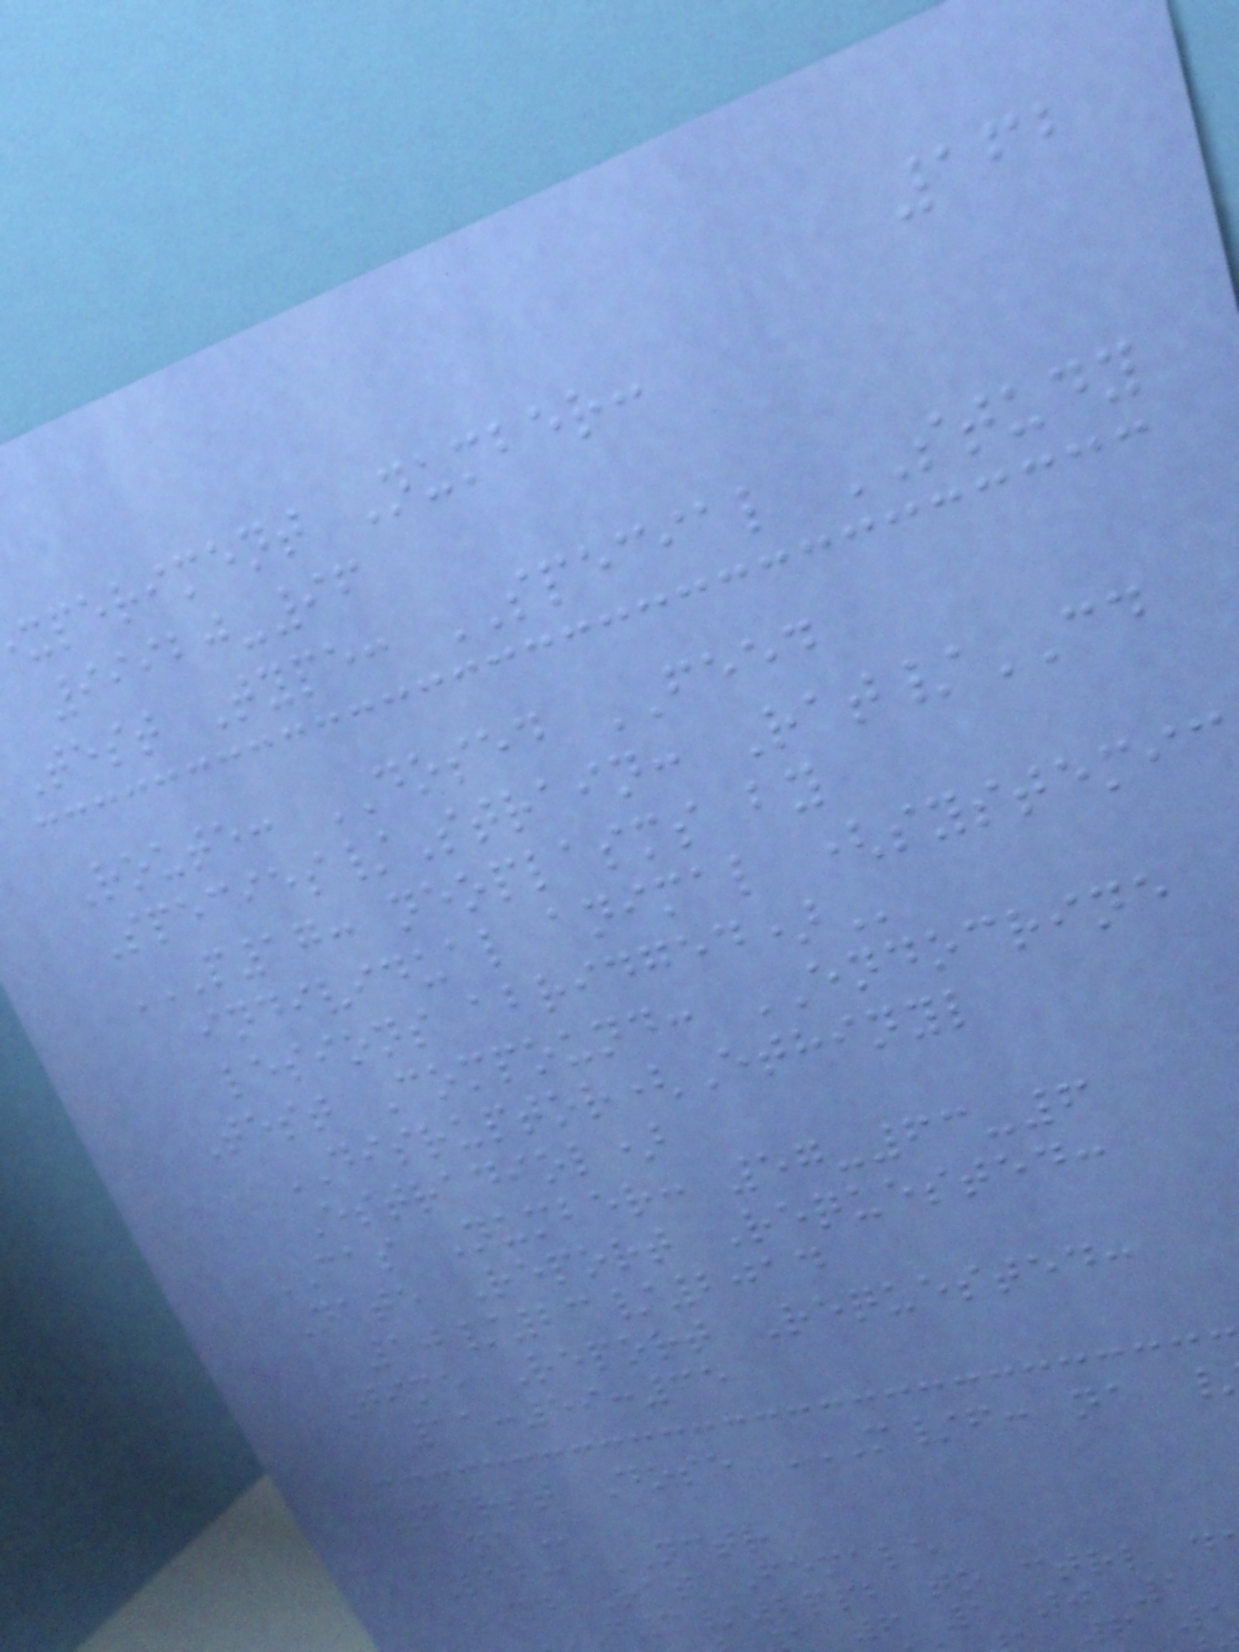162
xperiment Number:
99920-96
Test Type: SPECIAL STUDY
Route: DOSED FEED
Species/Strain: Rat/CD
P17: NEOPLASMS BY
individual animal (systemic
lesions
Test Compound: ENDOCRINE
DISRUPTOR(Ethinyl
Estradiol)
CAS Number: 57-63-6
Date Report Requested:
10/23/2014
Time Report Requested:
11:59:35
Lab: NCTR
CD Rat Female
f3/2ppb to ctrl
a 6 1 0 1
